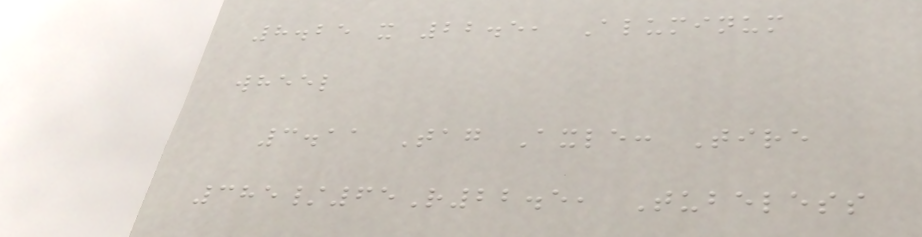8.25 x 22.5, Aluminum
wheel
3.11 Tag Axle: Tire
385/65R22.5, Tubeless
